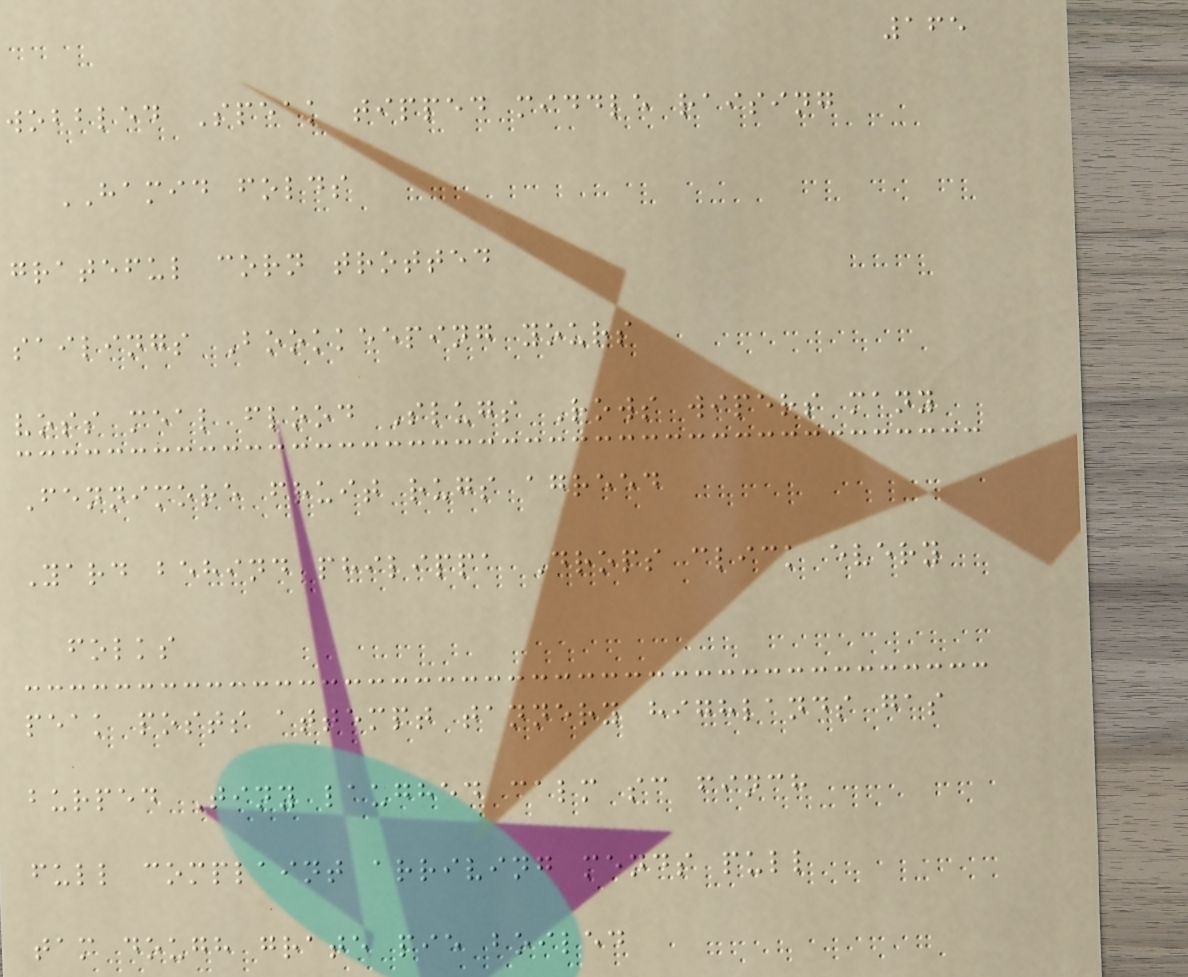165
wobbled Speak tipped middle raising
HAMID folds
grateful corn trotted
sailings Bookkeeping yours
voss meal flood Slugs Rows wipers many
Fennimore fruit rugs agreed
Yard behind philippa Drops click every
folks
peak posts attempt tannery highlands gas
burped Tiny laughed calm sc finch
full complaint arriving mends pull
tam dough grate pie boiled
